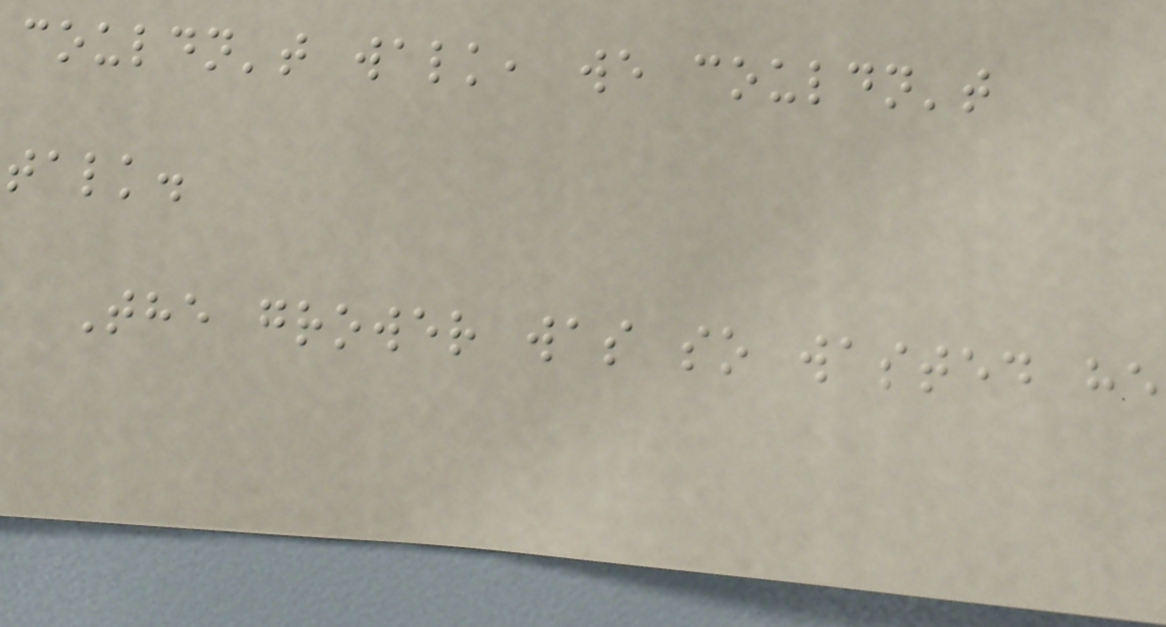couldn't walk, we couldn't
talk.
The grower was so wasted he
